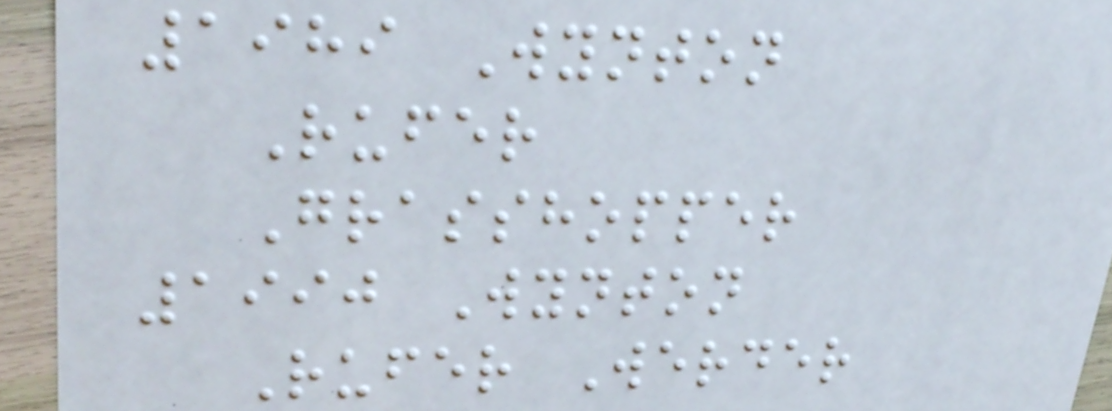1989 Wynton
Rufer
Grasshopper
1990 Wynton
Rufer Werder
